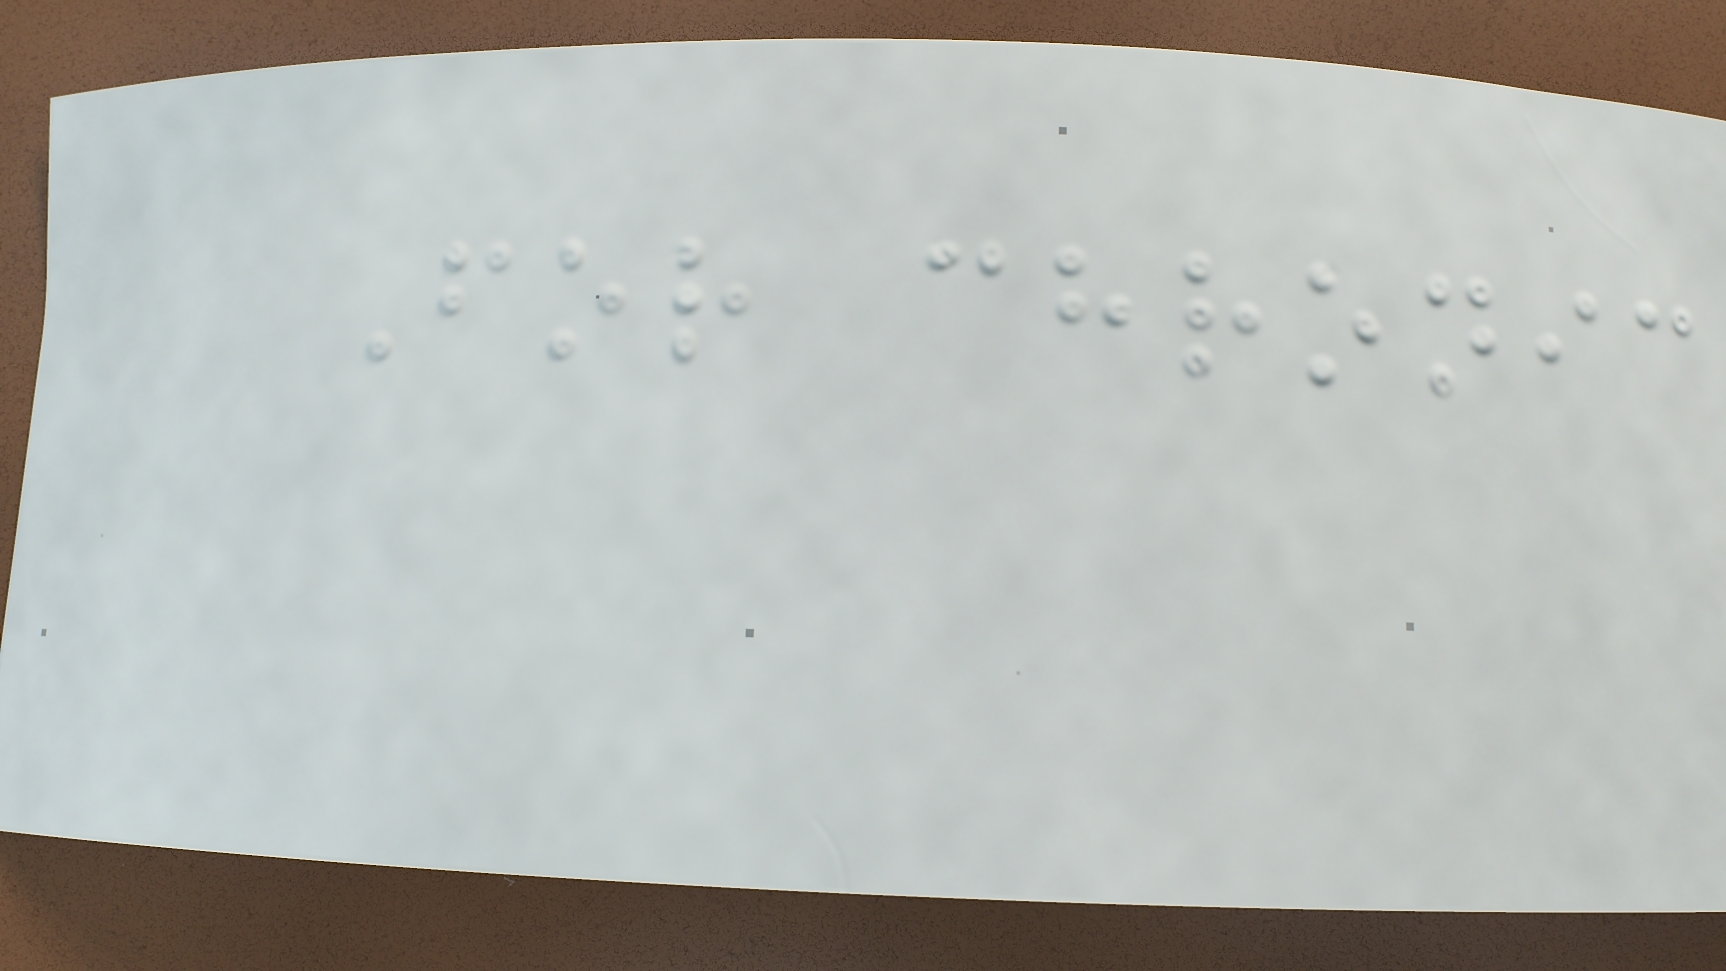For chronic
